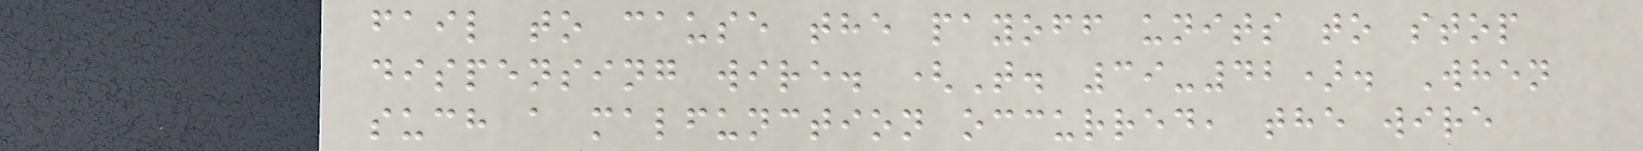fail to cause the payoff units to stop
dispensing wire. (T. 39-42). When
such a malfunction occurred, the wire
